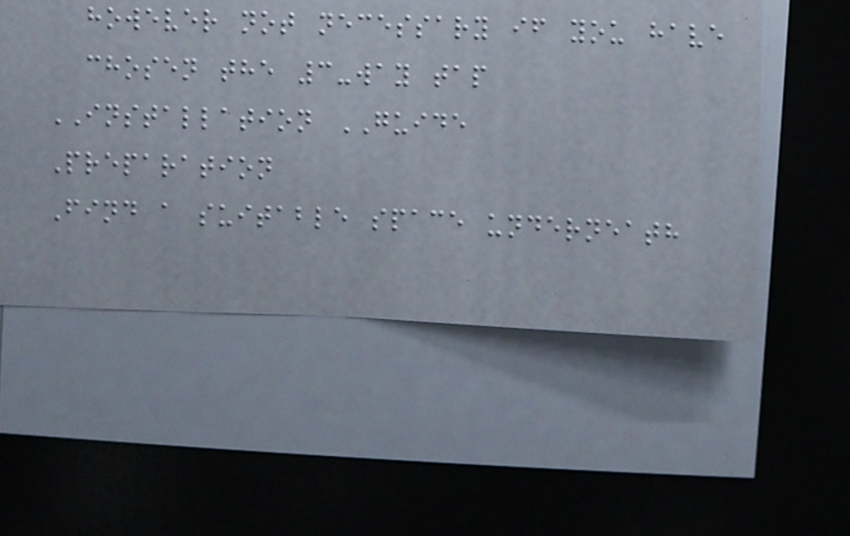however not necessary if you have
chosen the 3-way tap
INSTALLATION GUIDE
Preparation
Find a suitable space underneath
